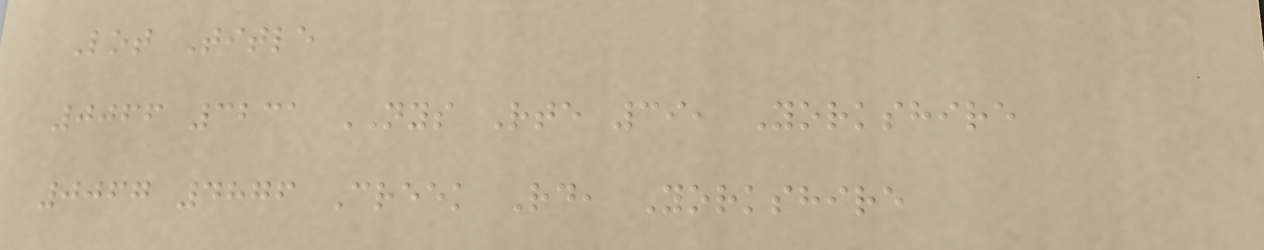Lot Title
0066 3231 NYS Rte 39, Yorkshire
0067 4876 Creek Rd, Yorkshire
